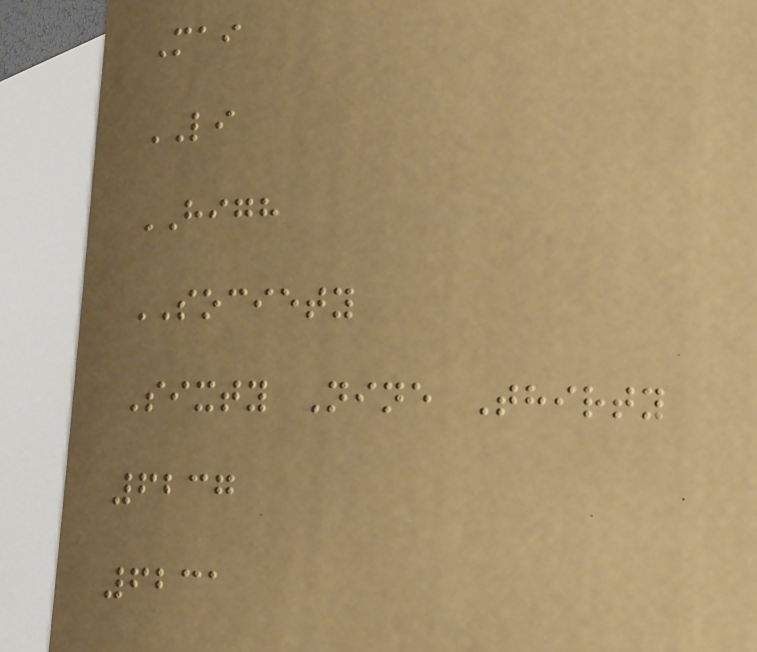Mai
LI
HIGH
SOCIETY
Sixty Nine Thirty
6237
6231
